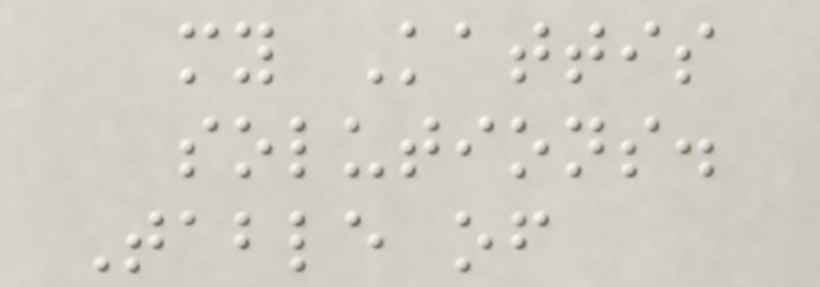my Kattis
solutions.
Table of
